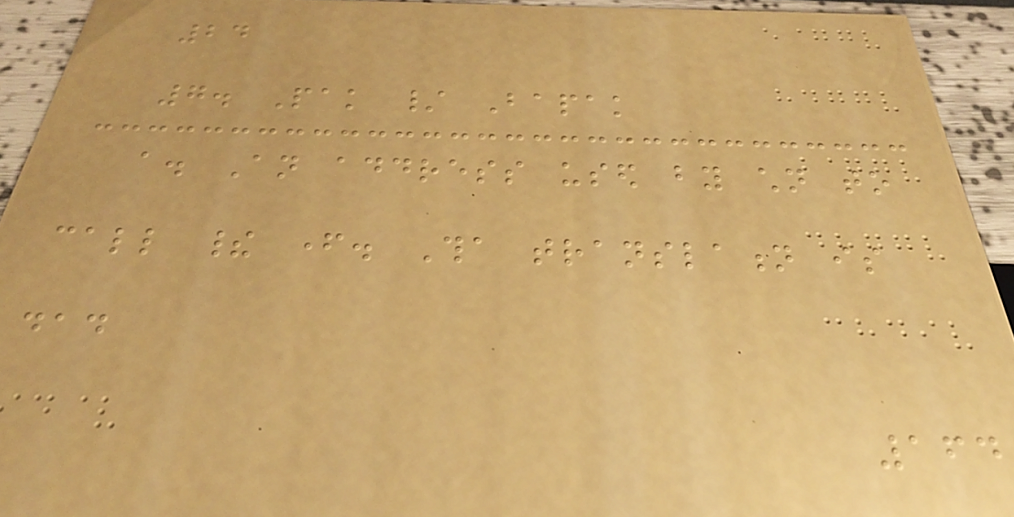24
7. Pak / Bapak
a. An address used by children to
call their father. Tha translation is
dad
164
